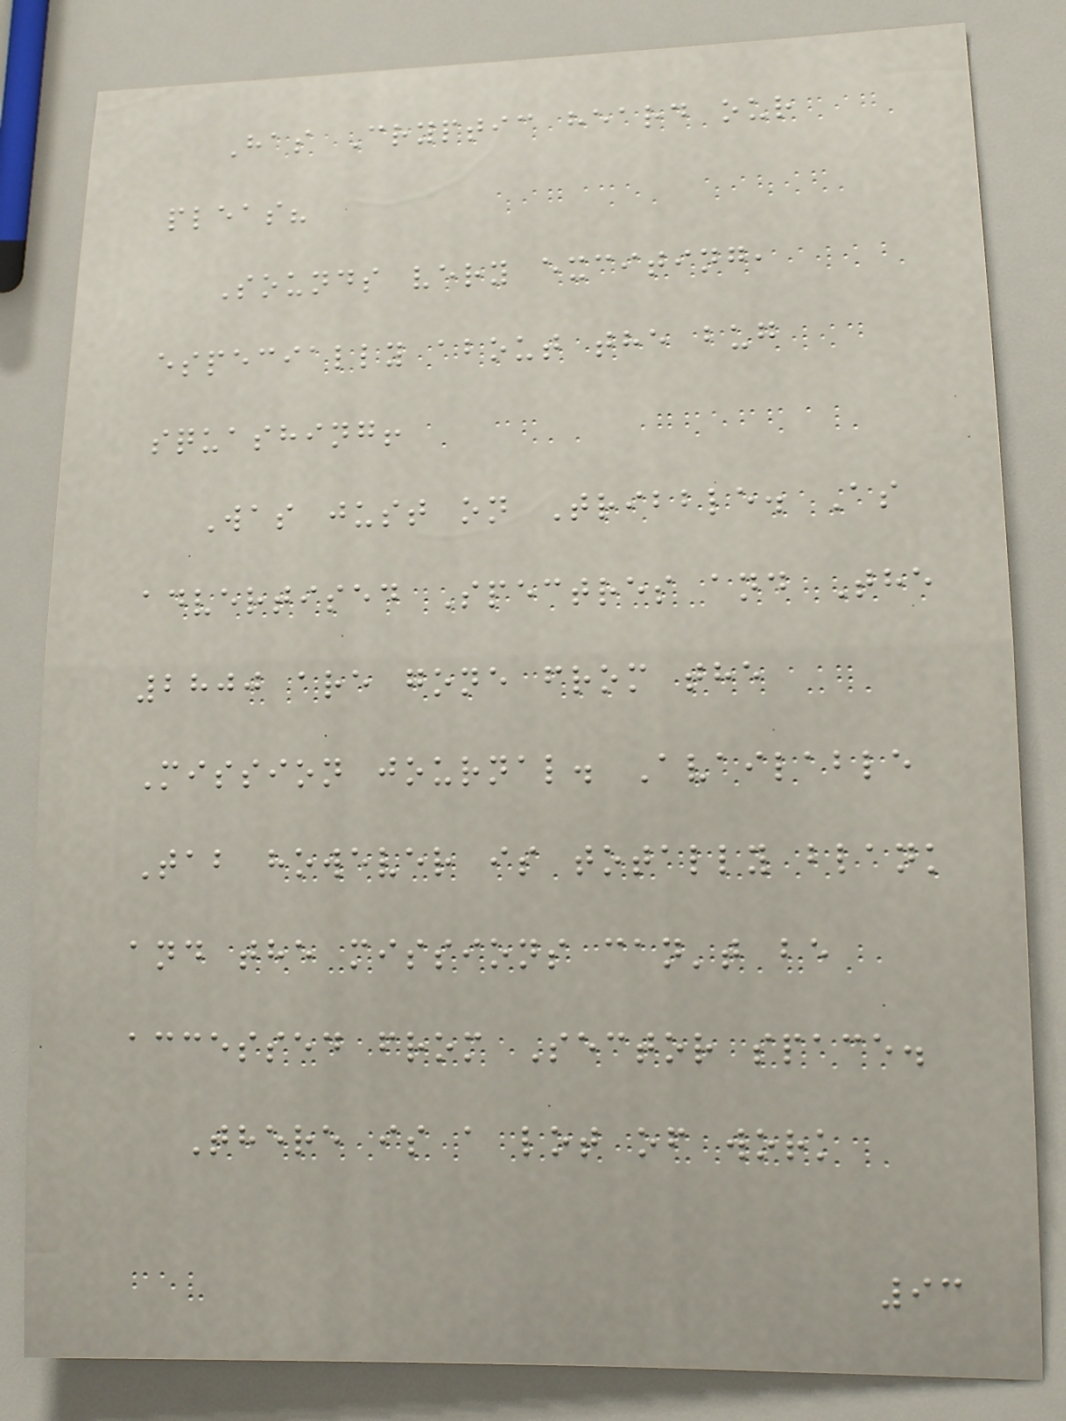Has Cryptic heard our
pleas?
Sounds very exciting,
especially about the bug
squashing!
Was just on Tribble. As
advertised Spectres and The
2800 are gone from the
Mission journal. Available
Tab however is totally blank
and the missions can't be
accessed from Sector space.
There is a lot of work
93
